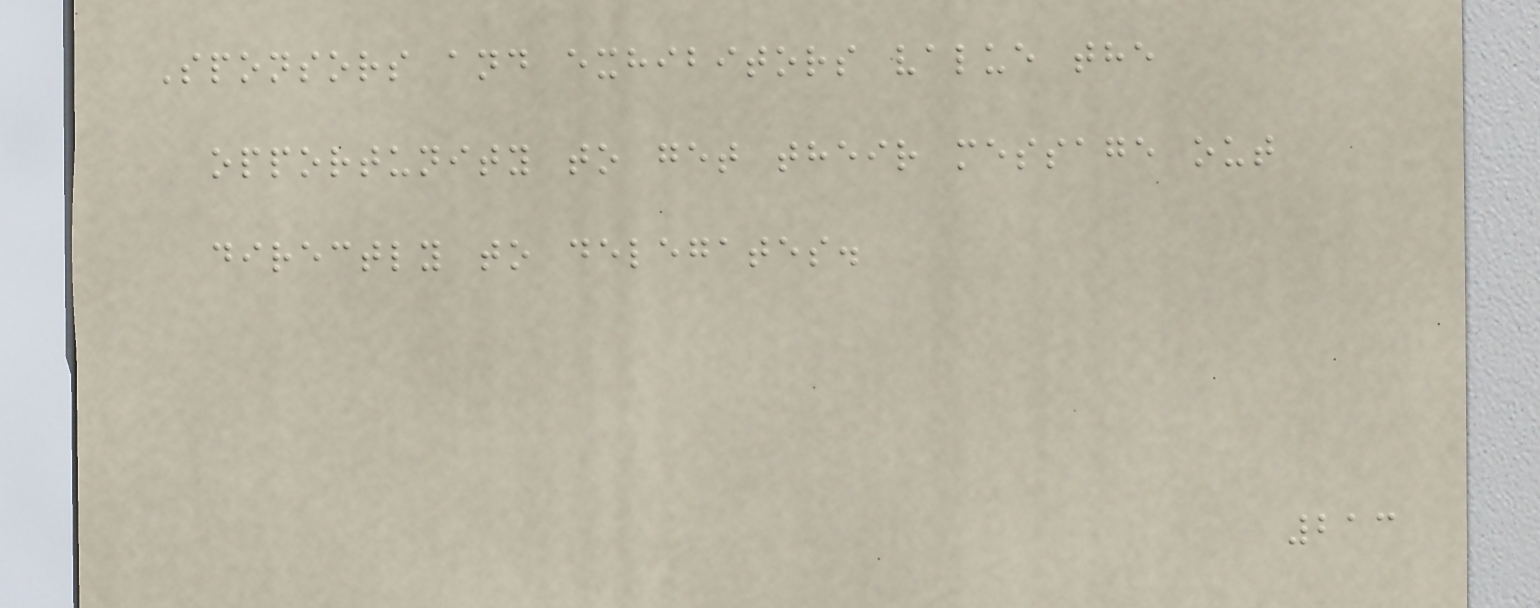Sponsors and exhibitors value the
opportunity to get their message out
directly to delegates.
213
